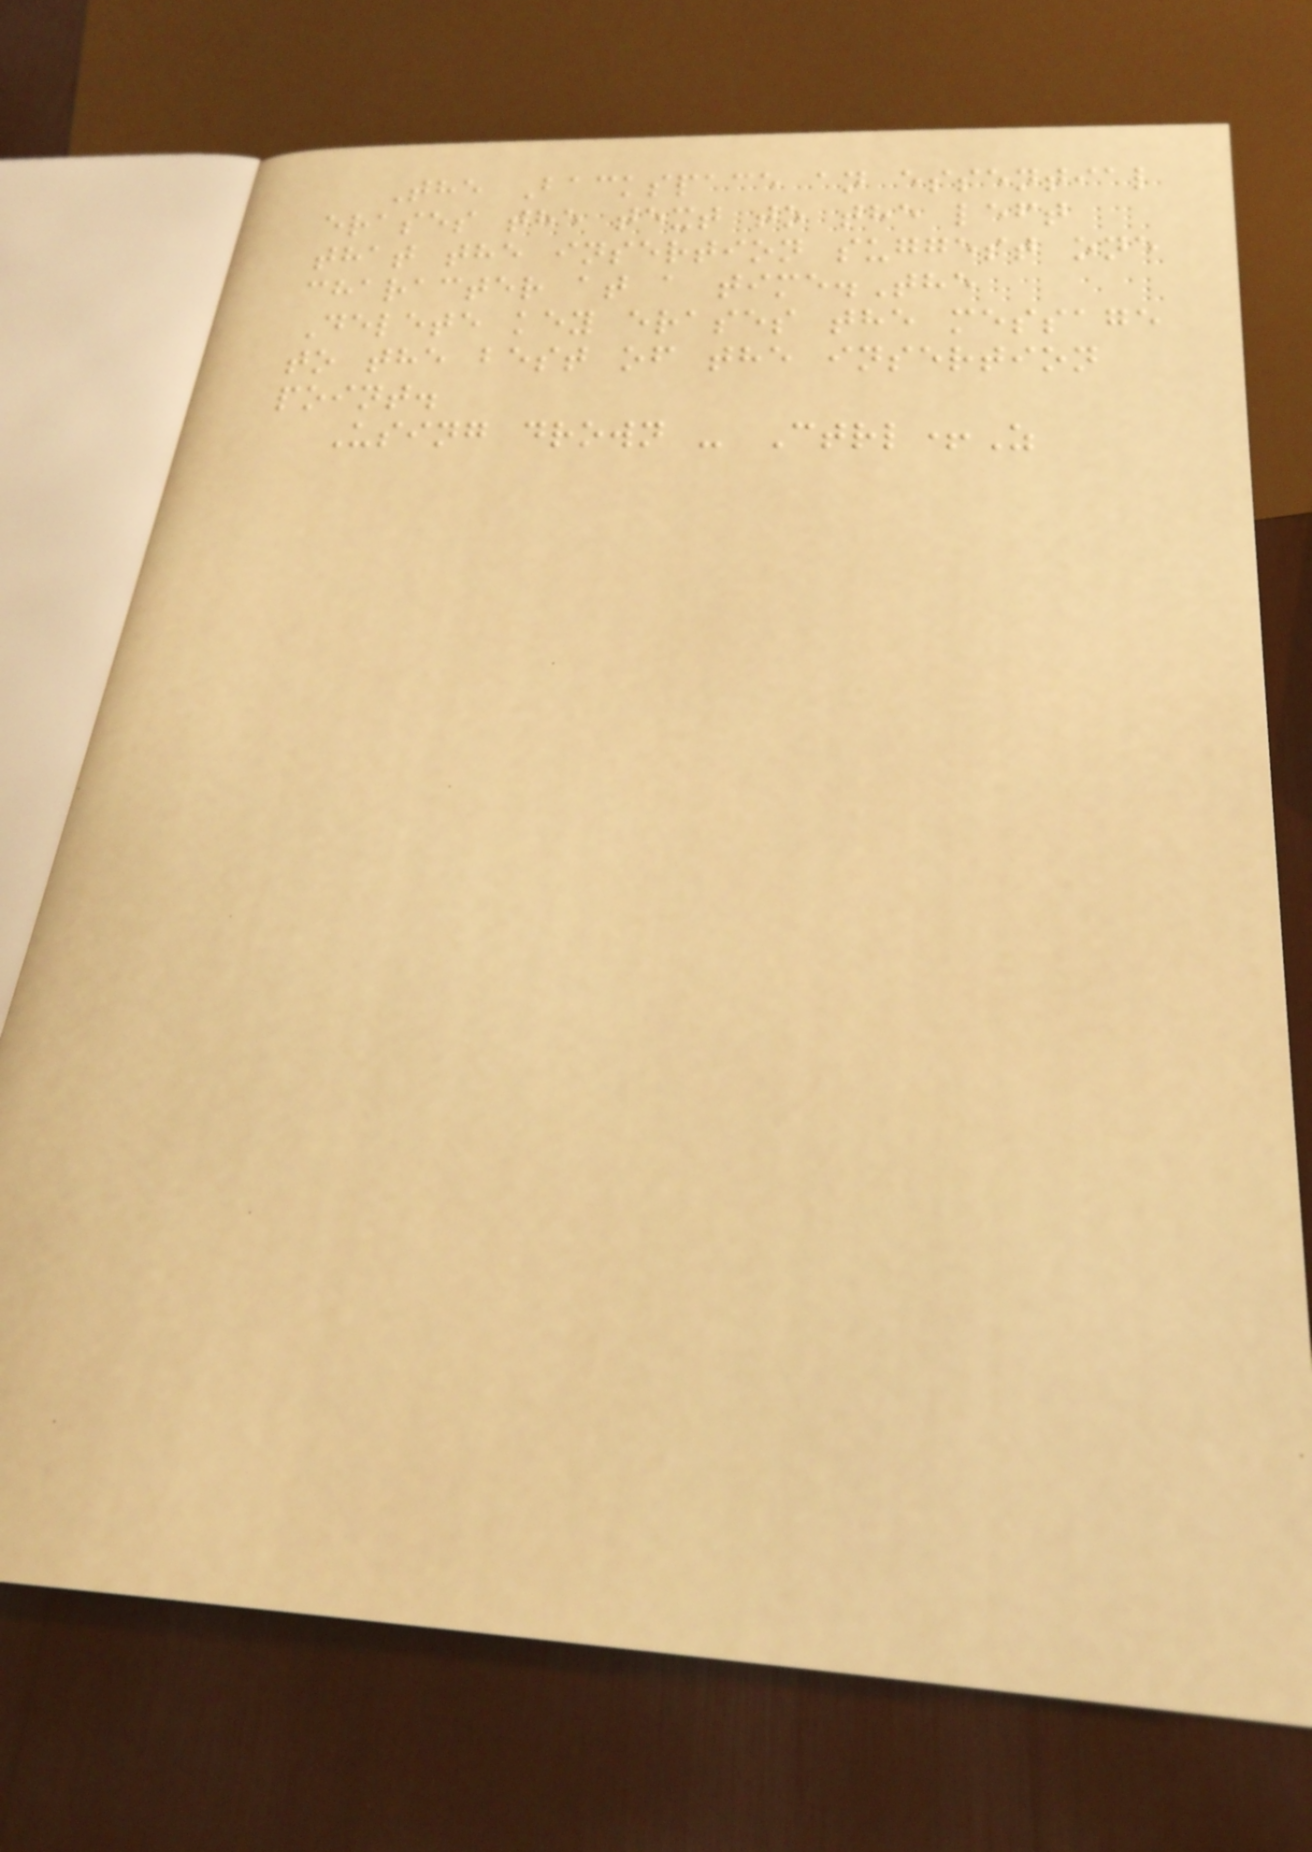The Backspace an essential
erases the text to the left
that the insertion suggest one
character at a time.The
Delete key erases the message
to the best of the insertion
point.
Using drown - Ctrl+Z
